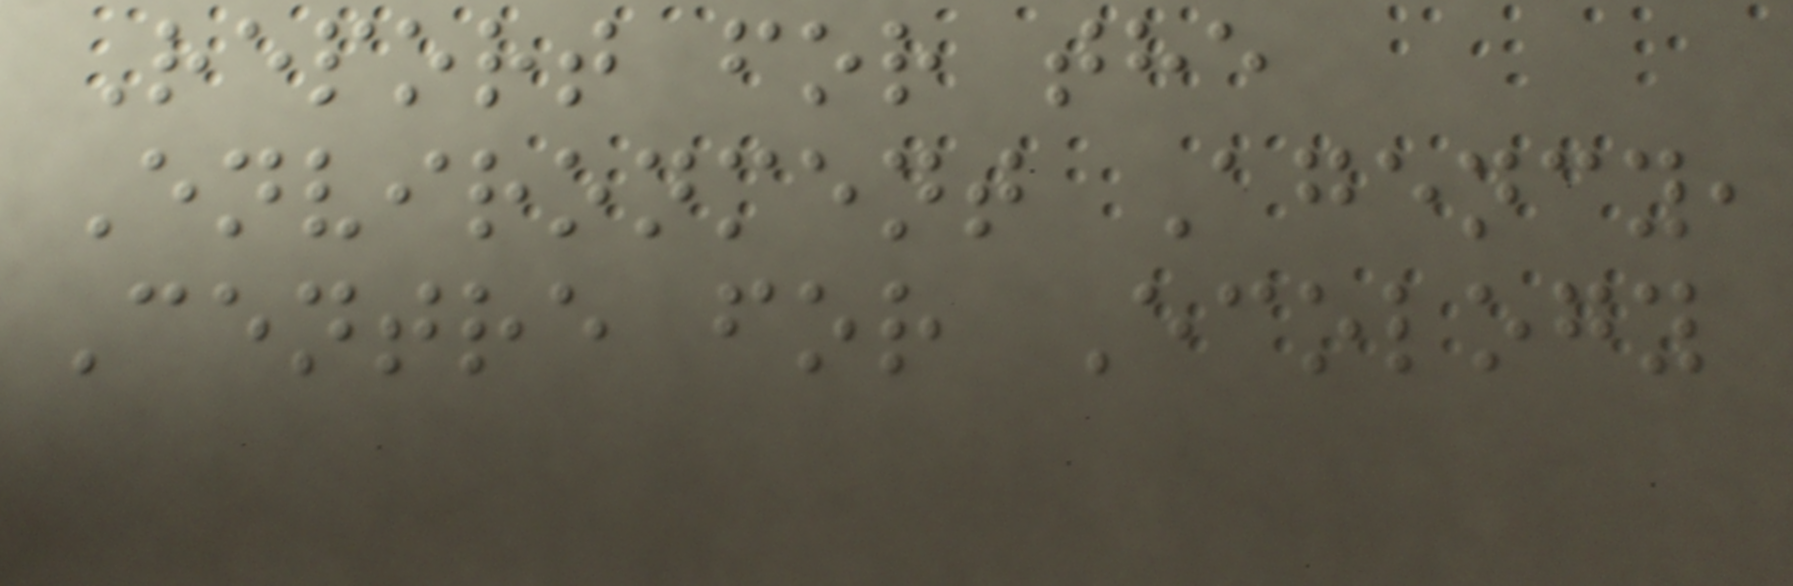Report for the
Environment Agency,
Centre for Ecology
